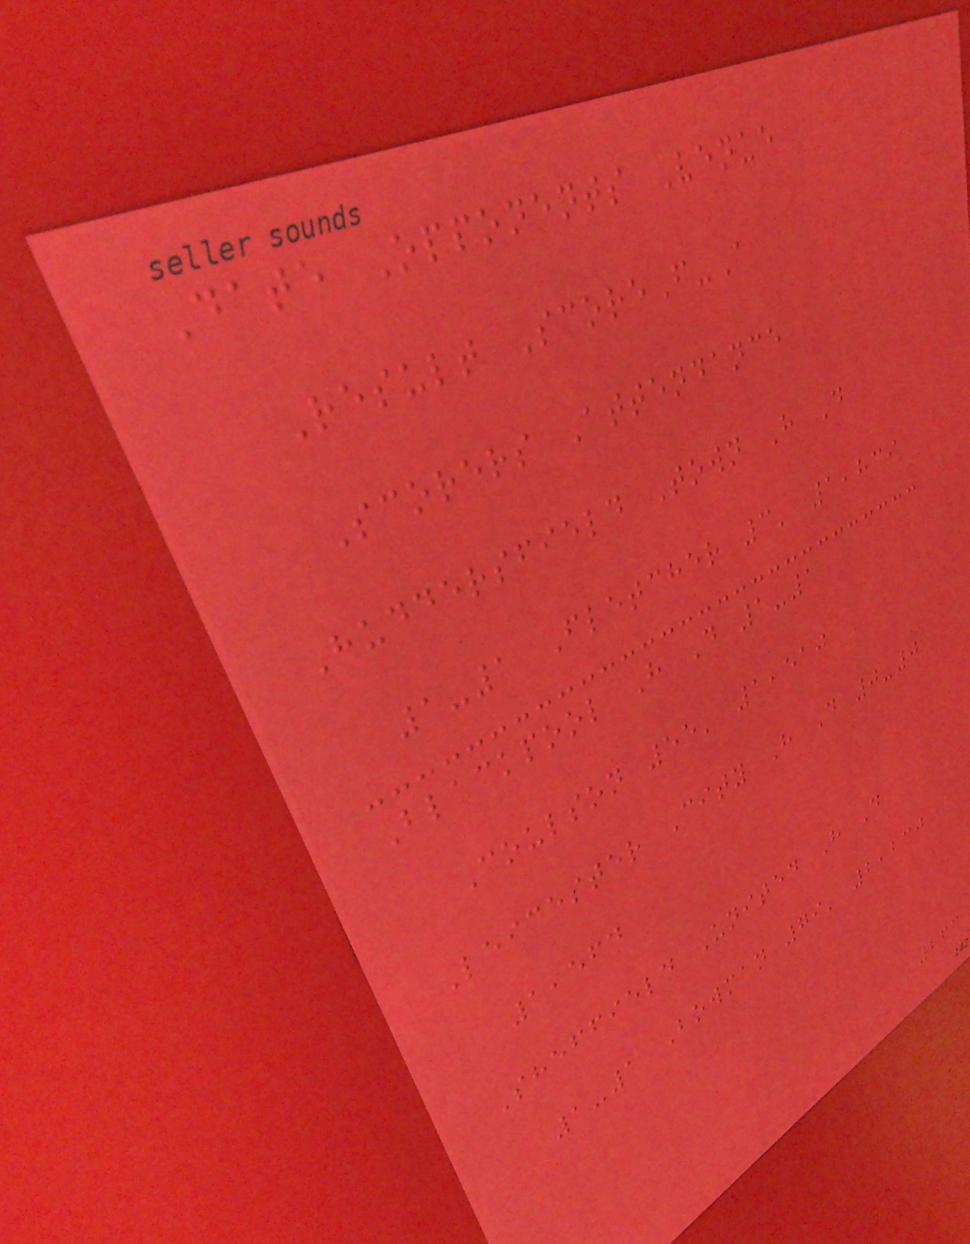Date Opponents Venue
Result ScoreF-A
Scorers Attendance
Huddersfield Town H D
1-1 Fletcher 3' 1,839
Blackpool H D 1-1
Coulson 55' 1,510
Leicester City H D 0-0
1,564
Sheffield United H D
1-1 Bowman 79' 2,230
263
